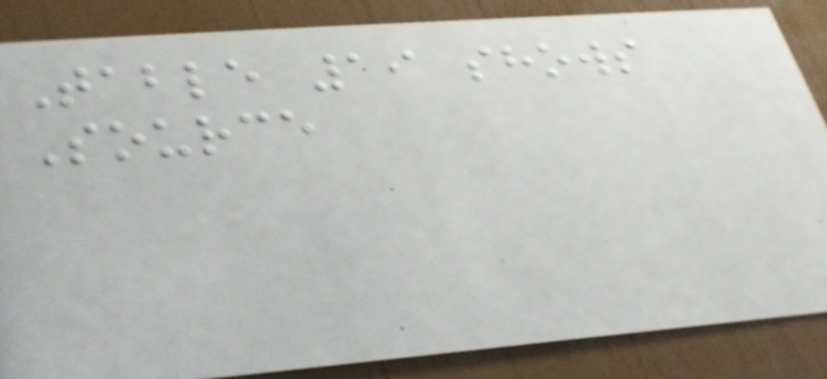Table 19 shows
Source
